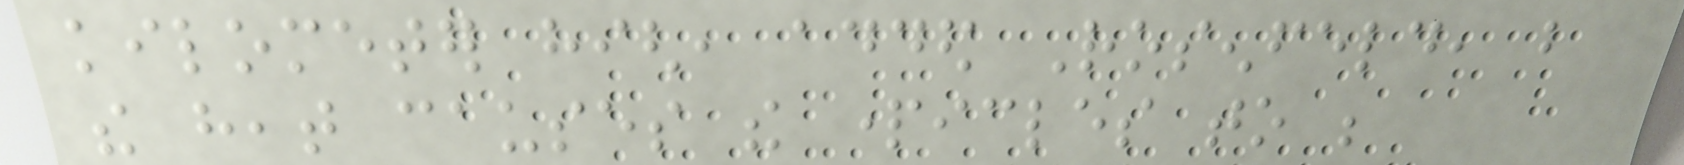kilometer high, added Rosenfeld, but
the heat causes the particles to be
